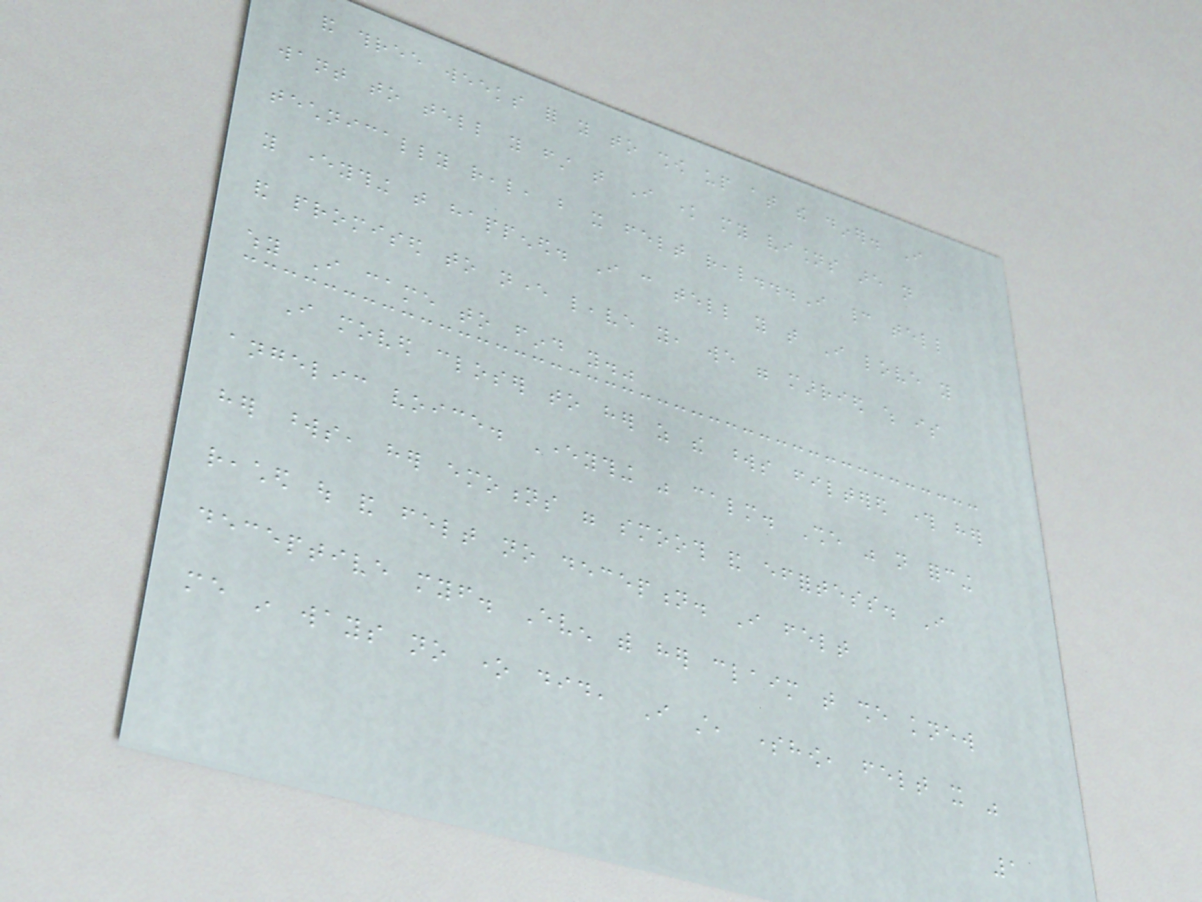and three weeks for you to show up at the diner. I
want to tell you first that I know my visions are not
technically real, but it felt real...I cannot tell
you everything that happened. I can tell you that I love you
and promised to never leave you, we were married which is
why I came to find you."
I moved closer to her as the words filtered through her
angelic voice. Everything was calm. She was not forcing
her words, her emotions were smooth and effortess. I
reached out and felt no deception. I felt
deceptive myself. Even with her claim that she knew
me in ways no one did, I still, somehow, felt it was
1
